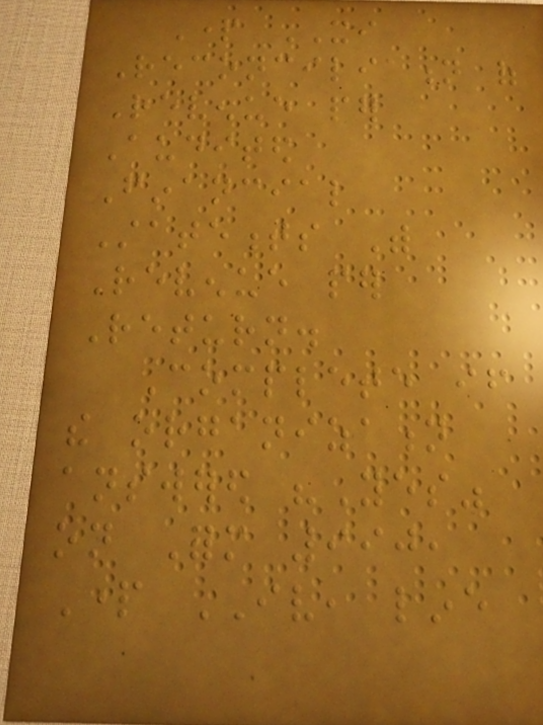Part XI
Reconciliation of
Revenue per
Audited
Financial
Statements With
Revenue per
Return.
Complete if
the organization
answered "Yes"
on Form 990,
Part IV, line
